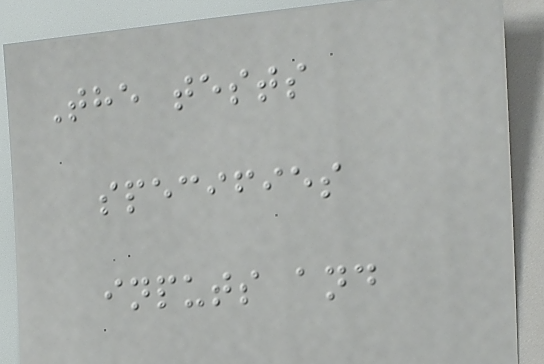The tests
specifies
inputs and
